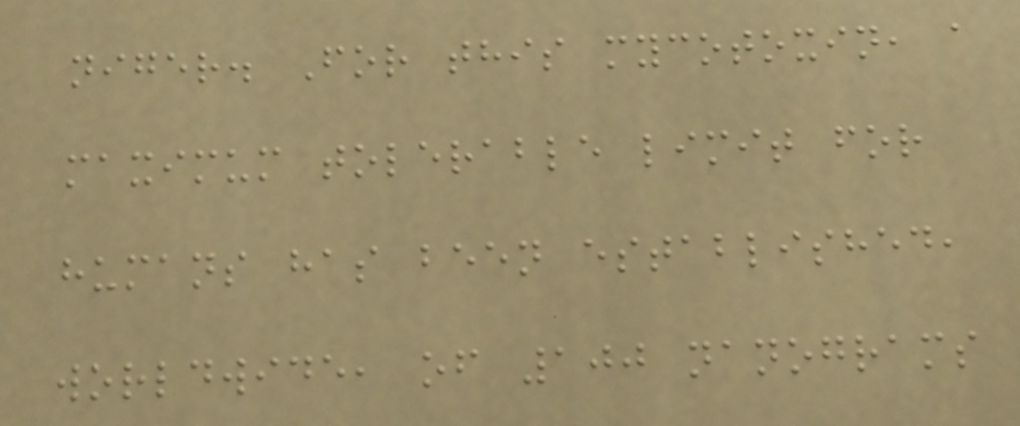niger. For this mycotoxin, a
maximum tolerable limit for
humans has been established,
worldwide, of 100 nanograms
